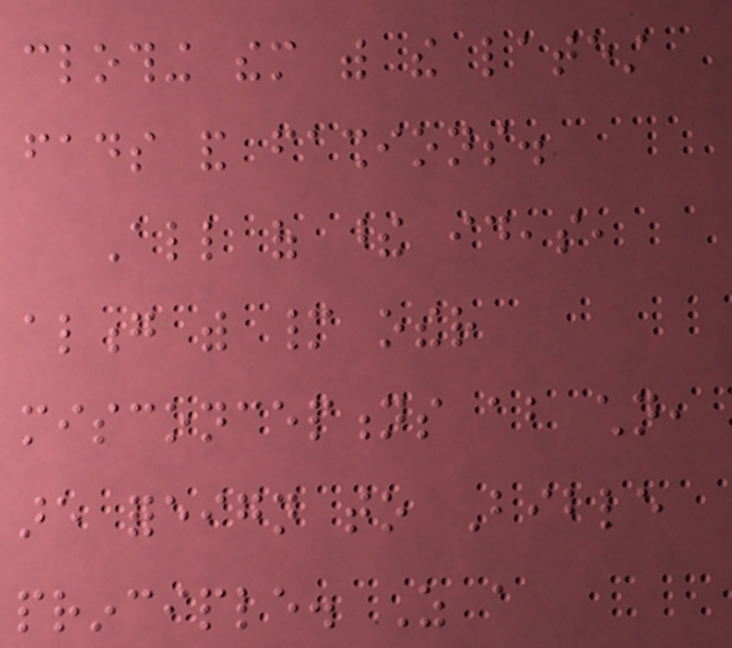clothing them with the latest
fads and fashions.
All of these ideas,
along with many other
misconceptions about children,
are foreign to Bible
principle. As a
